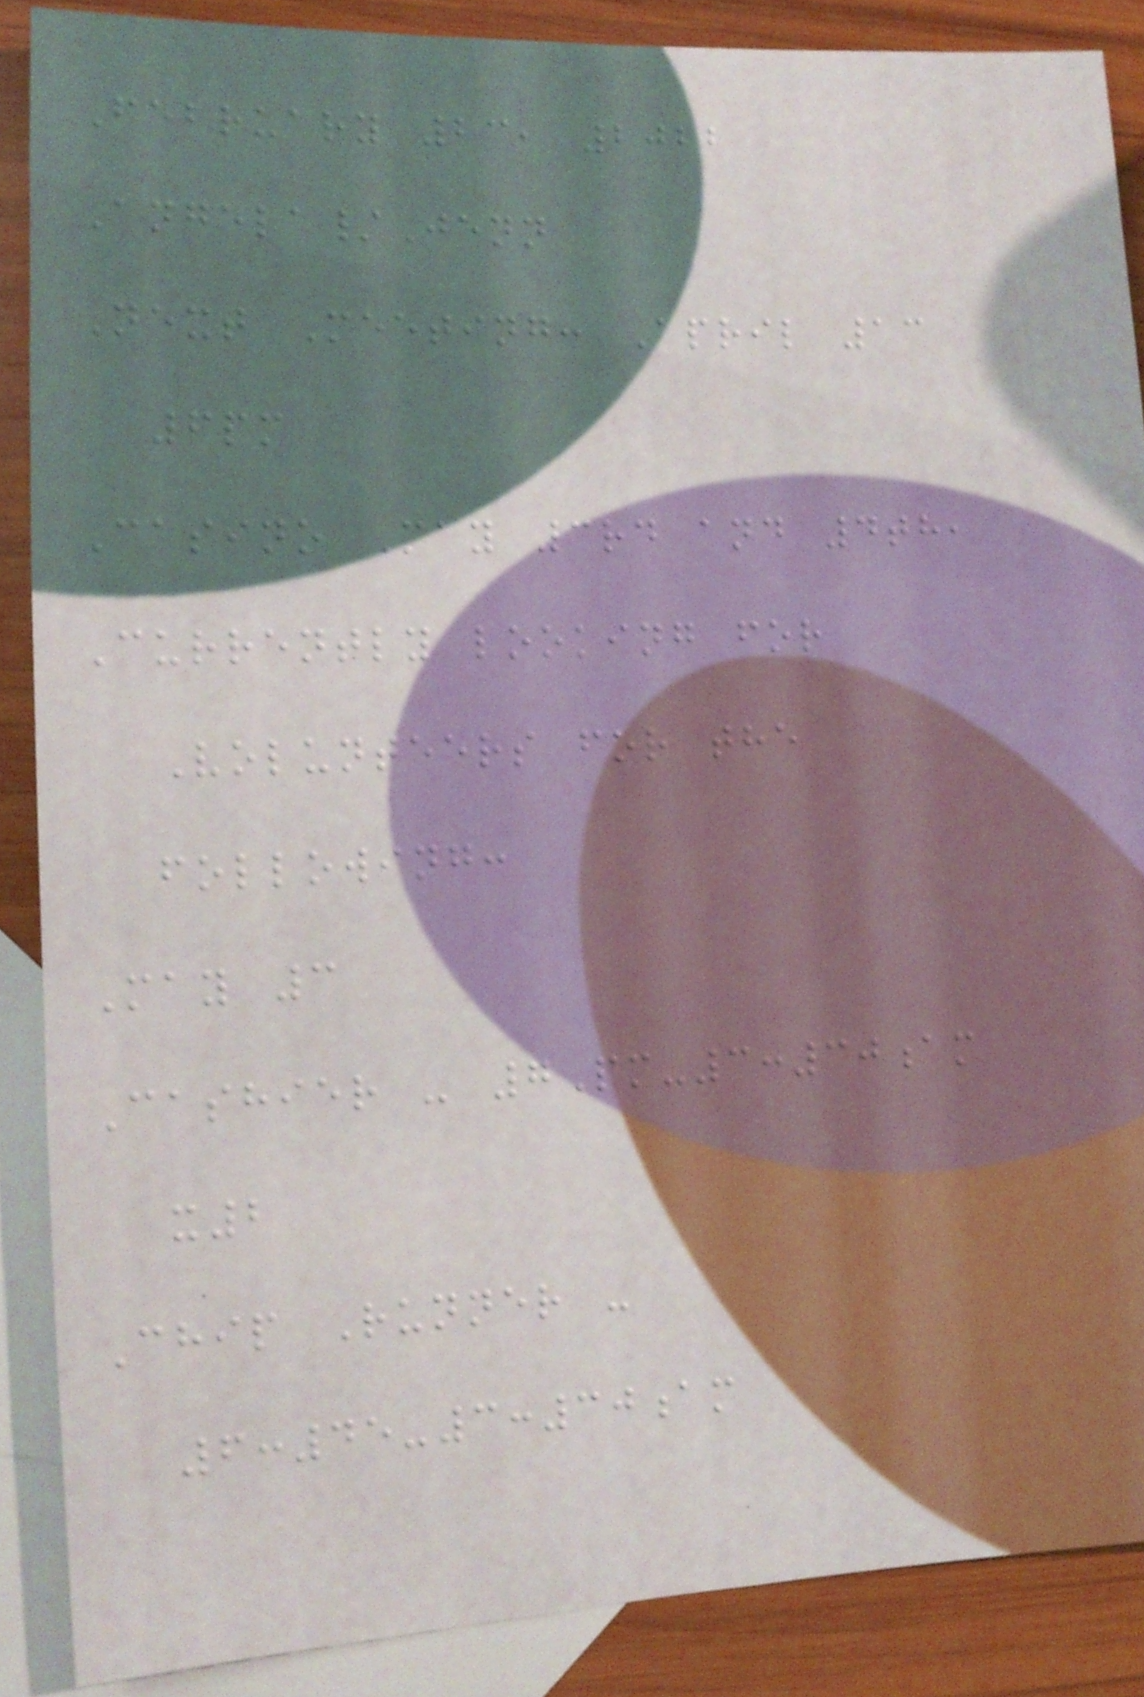February 23, 2022
Angela/Jenn
Next Meeting: April 13
6pm
Casino May 3rd and 4th,
Currently looking for
Volunteers for the
following:
May 3
Cashier - 7Pm-3:30am
x2
Chip Runner -
6:45-3:30am
